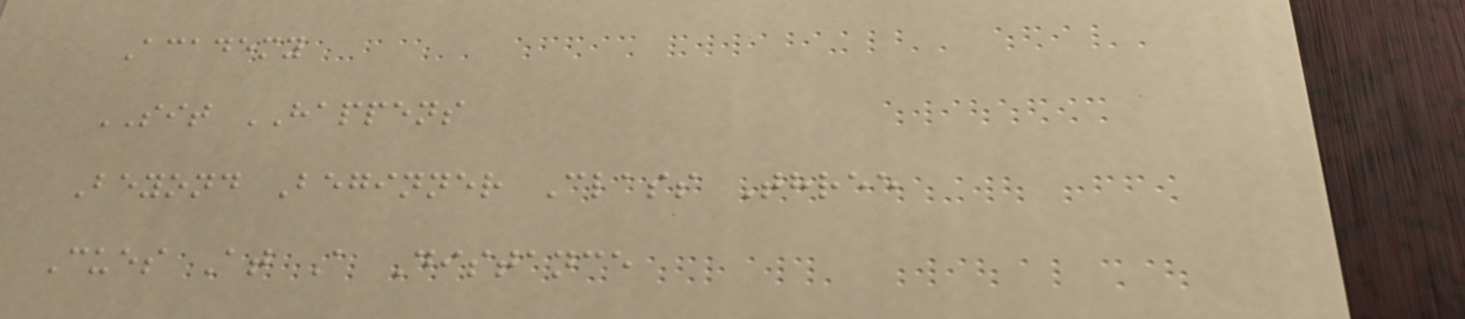Academy
SIT HAPPENS
Beyond Beginner Class Three
Cues At A Distance
